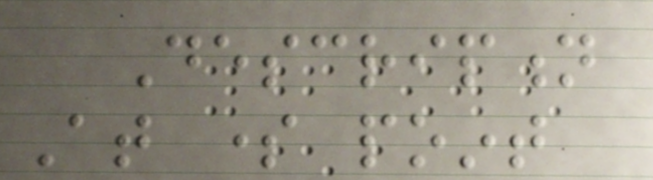Description
At some point
